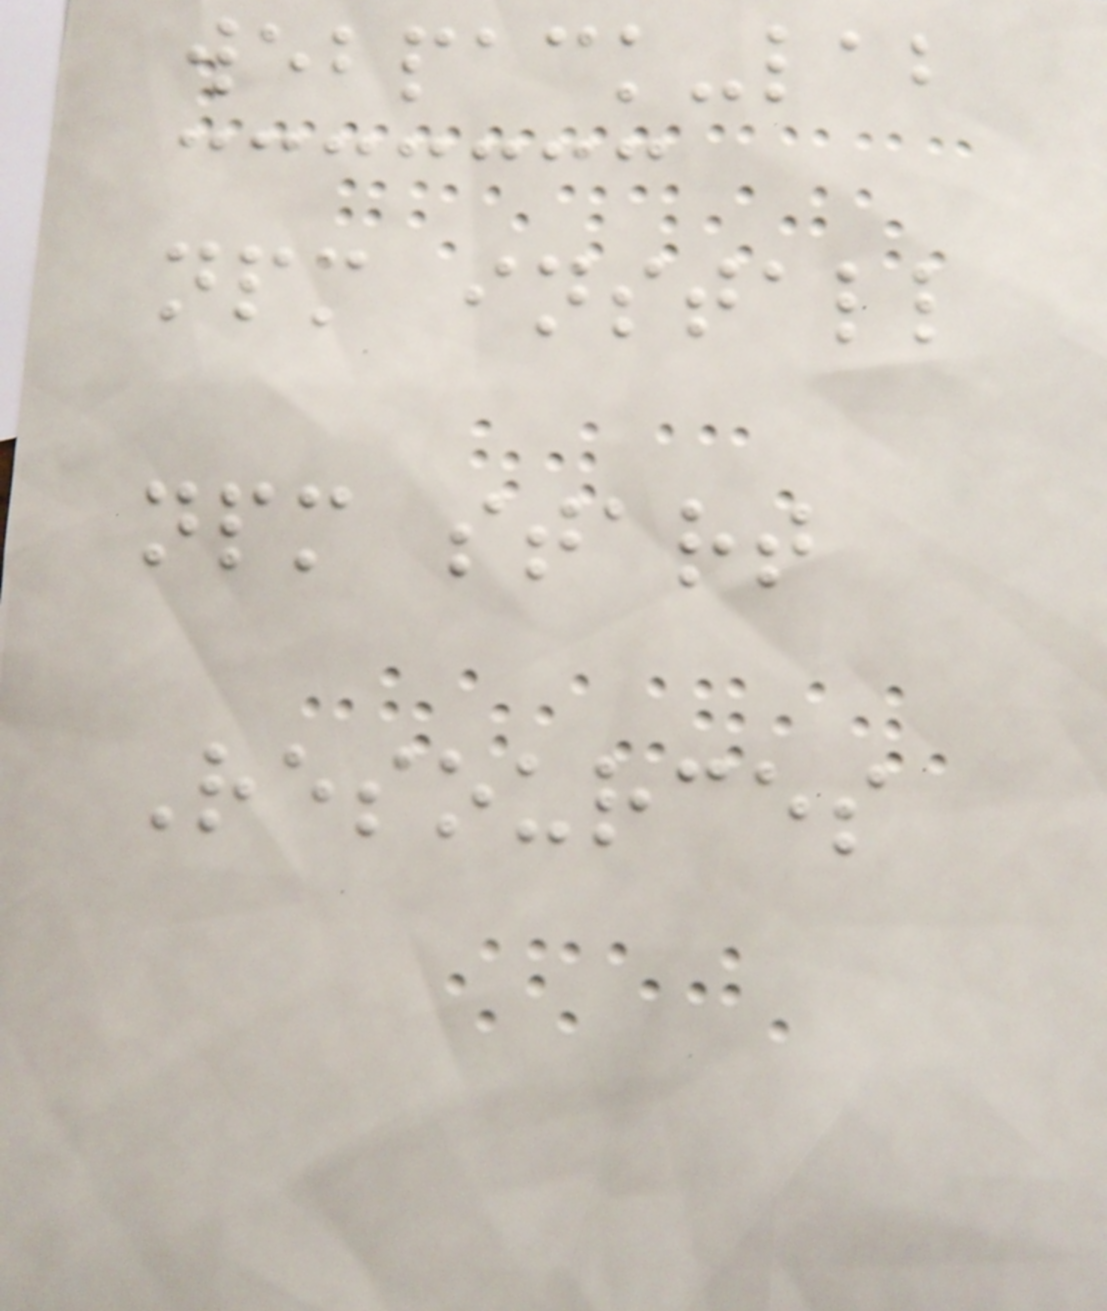webpack-lab
npm install
npm start
Resources
